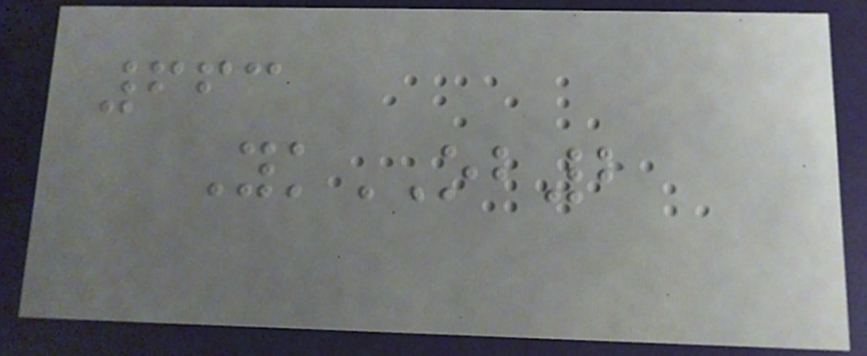663
YkOB2
